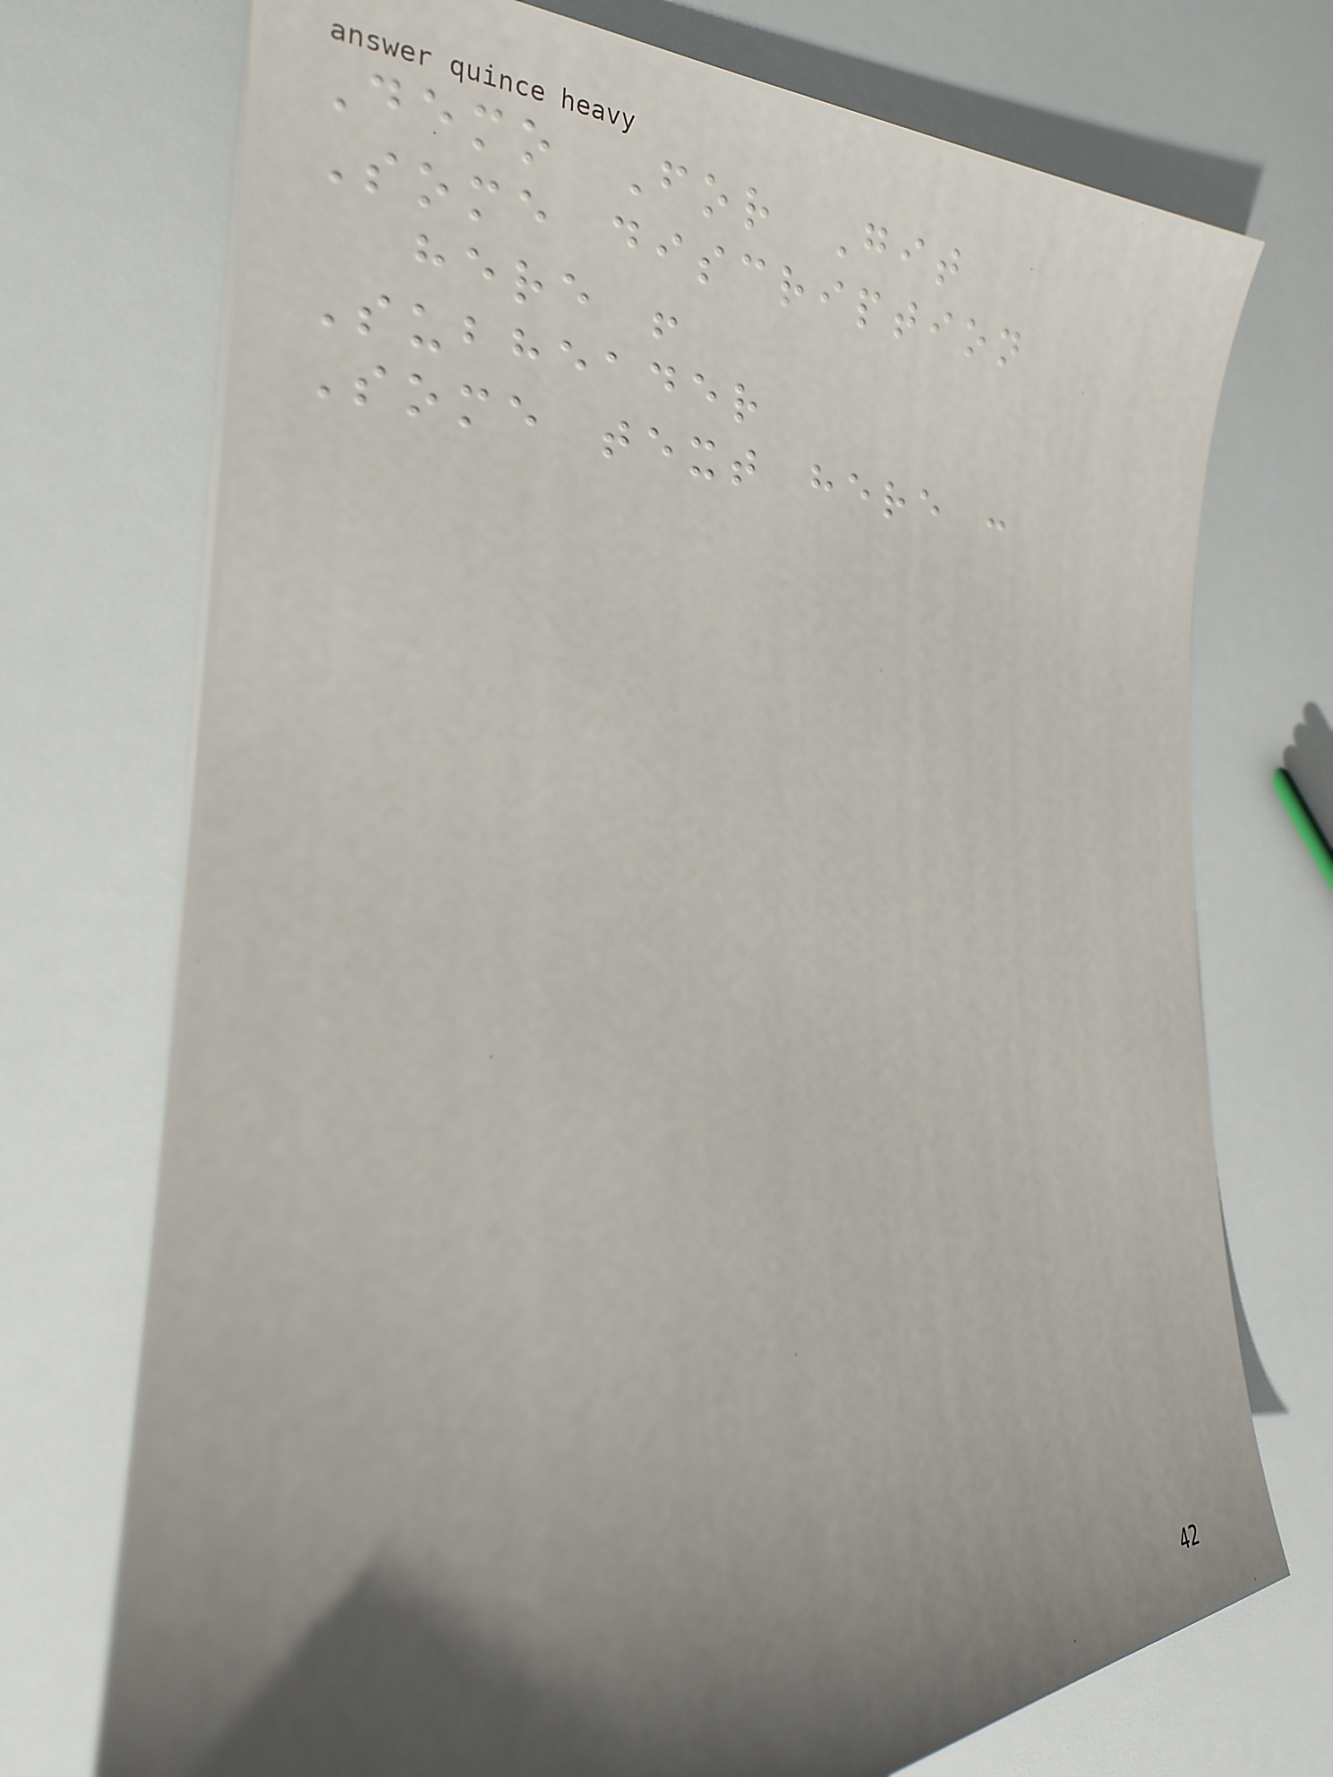Demo For Git
Some discription
here !
Subheader
Some text here :
